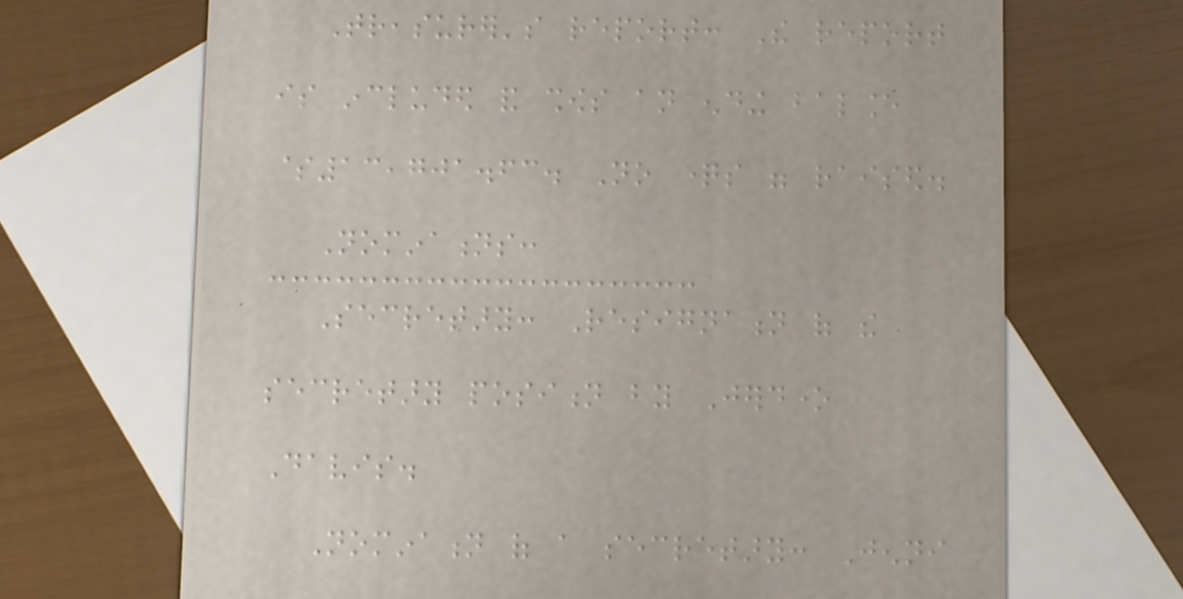Treasurer's report: The report
is included and shows an ending balance
$13,701.63. No questions were raised.
Nominations:
Secretary: Resignation of the
secretary position by Jerdone
Davis.
Nomination of a secretary: Jenni
